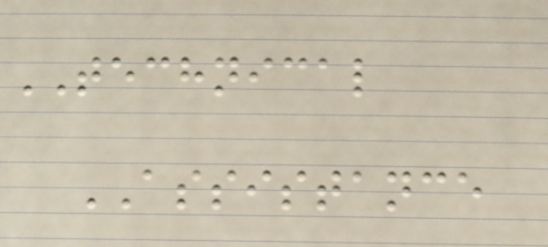TECHNICAL
ASSISTANCE
